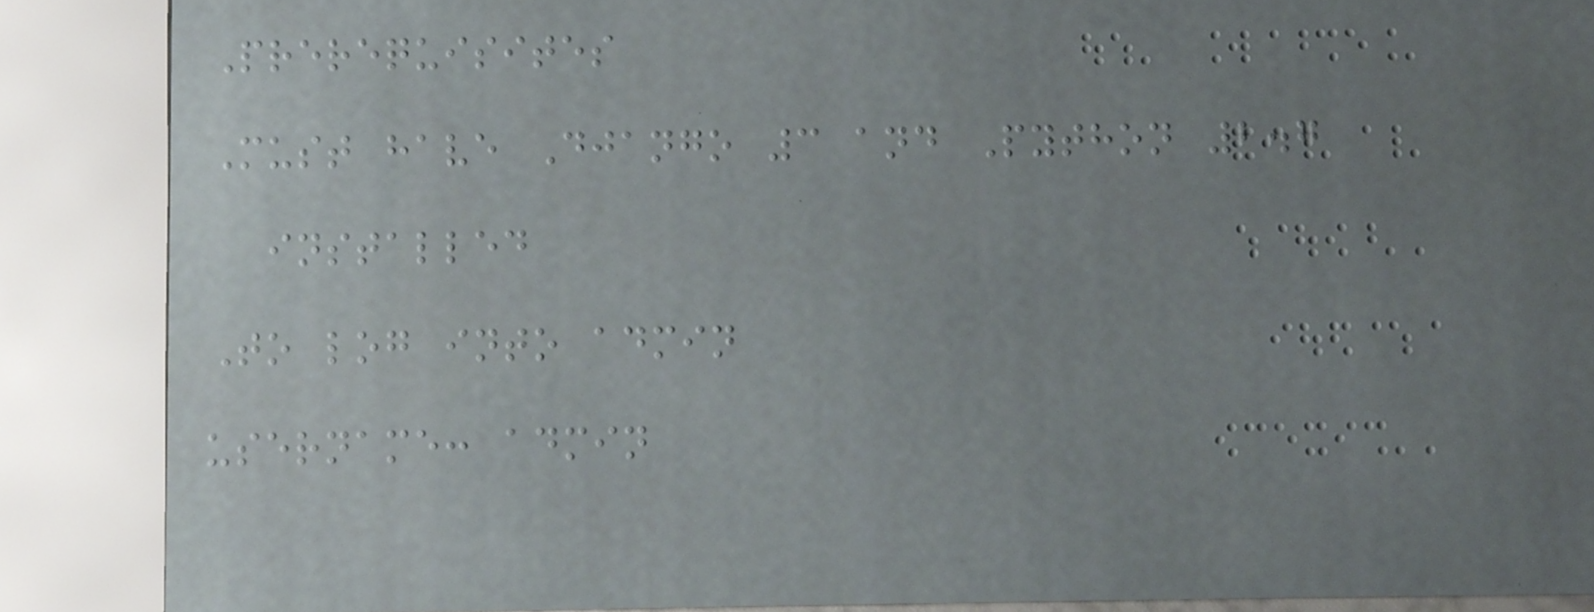Prerequisites
Must have Django 3 and Python 2.7
installed
To log into admin
username: admin
